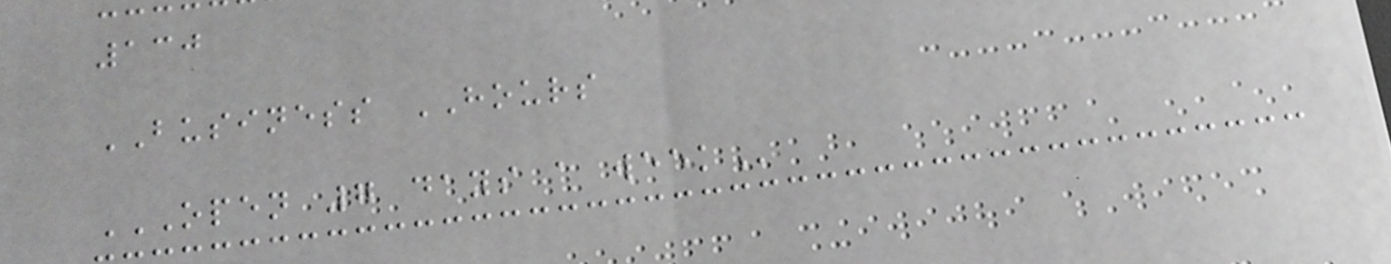130
BUSINESS HOURS
OPEN 7 DAYS A WEEK
